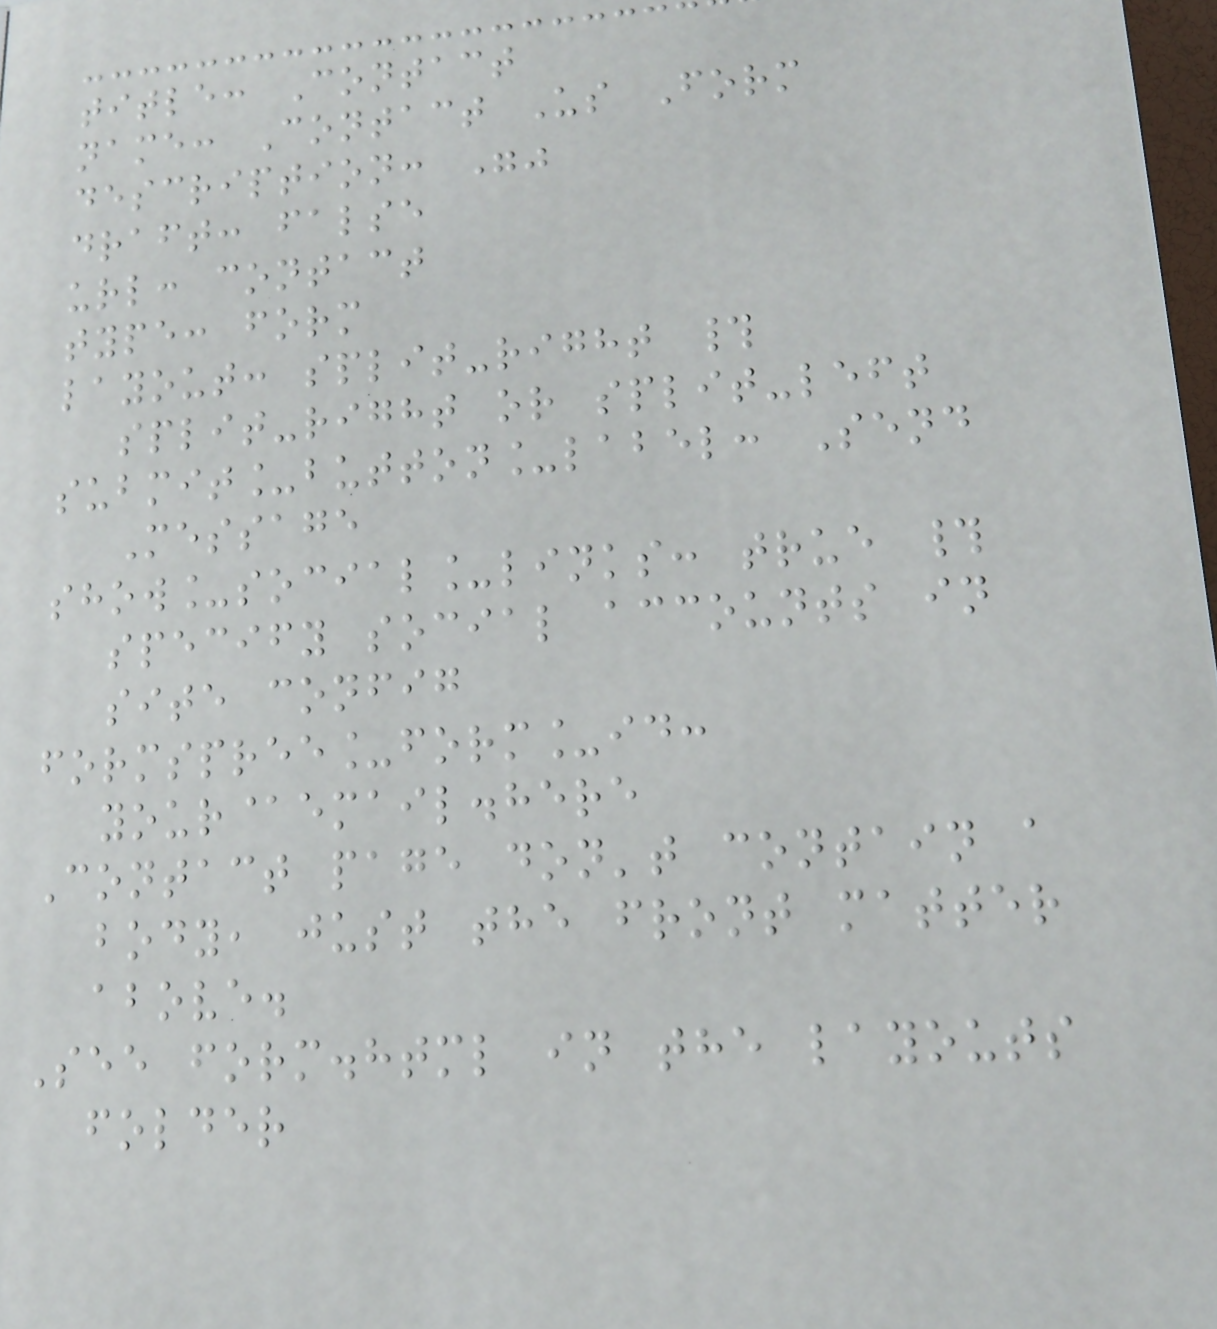title: Contact
name: Contact Us Form
description: ""
draft: false
url: contact
type: form
layout: split-right #
split-right or split-left
submit_button_label: Send
Message
show_social_links: true #
specify social accounts in
site config
formspree_form_id:
your@email.here
Contact page don't contain a
body, just the front matter
above.
See form.html in the layouts
folder
